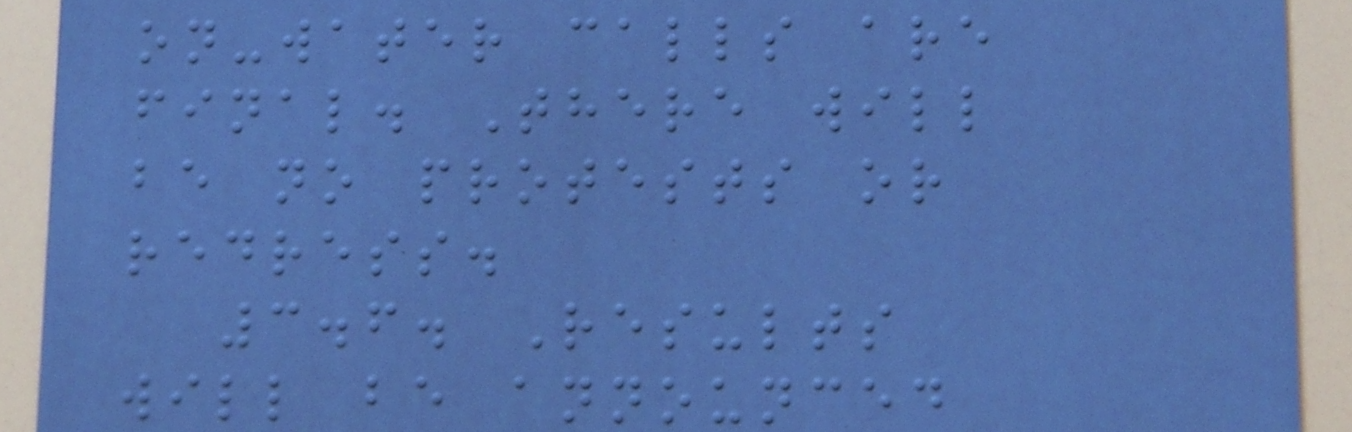on-water calls are
final. There will
be no protests or
redress.
3.6. Results
will be announced
